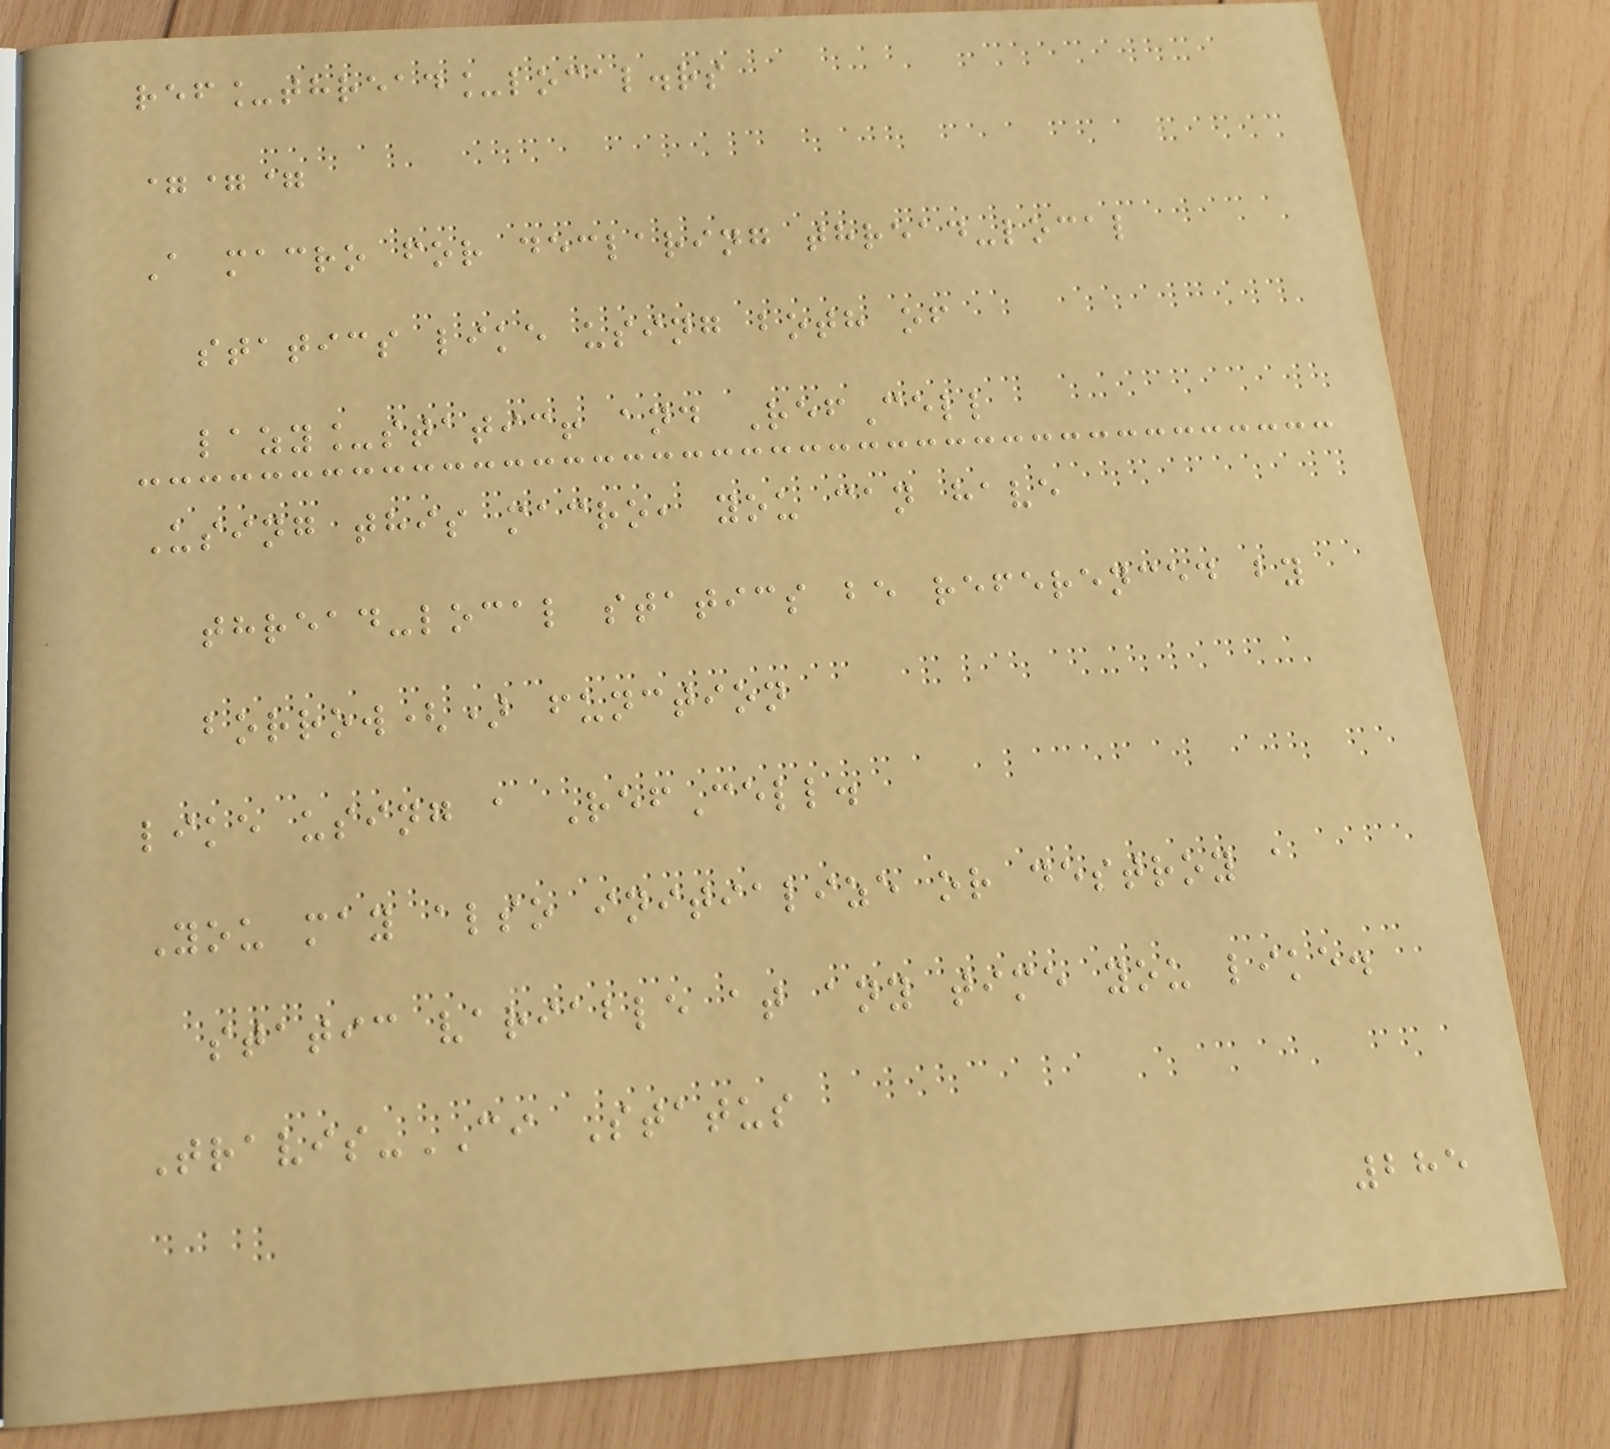ref_thread_local.rs
===
A macro for declaring thread-local
statics like using both of
lazy_static! and RefCell
Using this macro, you can have
thread-local statics be referenced by
borrow() function
like using a RefCell.
You may also initialize or destroy a
static variable at any time you like.
Travis-CI Status
285
